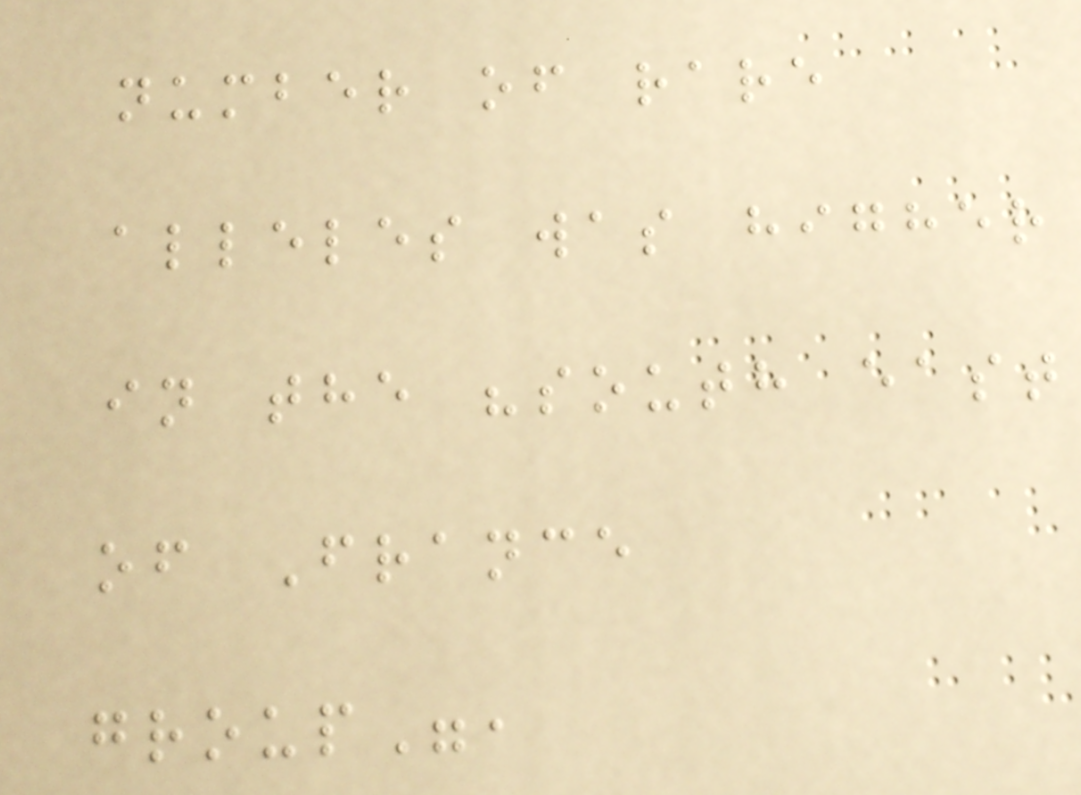number of rare
alleles was higher
in the "south east
of France
group",
